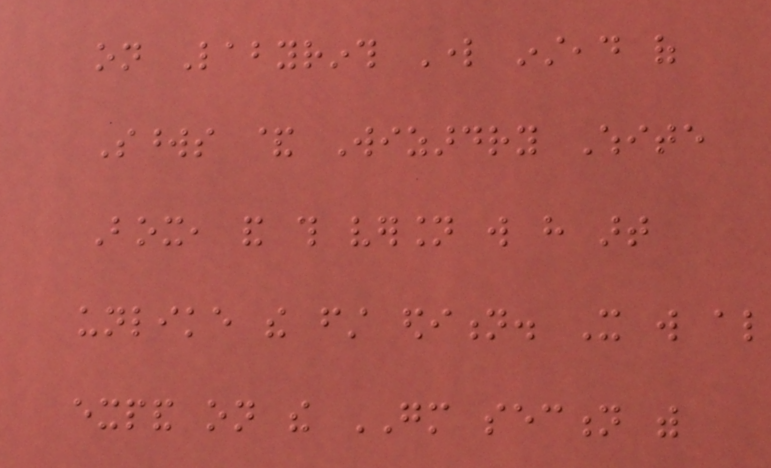on Labyrinth Lord instead of
Swords & Wizardry White
Box, and this version will have art
unlike the first edition. It will also
expand on the GM section with
